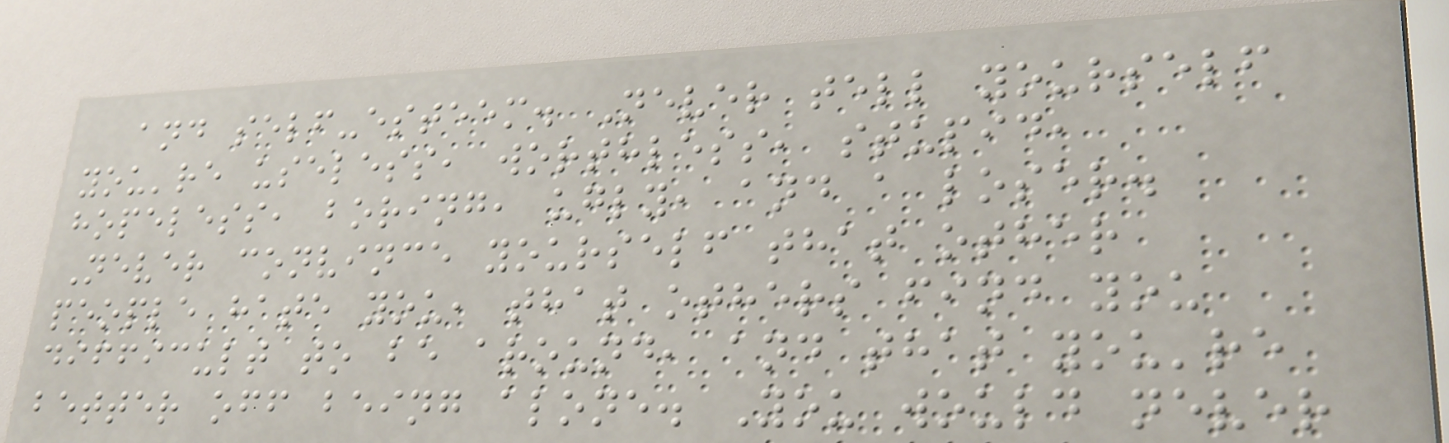and self-esteem. Never tell yourself
you're useless, worthless, stupid,
hopeless, boring, ugly, and a loser.
Never convince yourself that other
people hate you, that others find you
difficult to be around, and that you're
better off being alone. You would never
